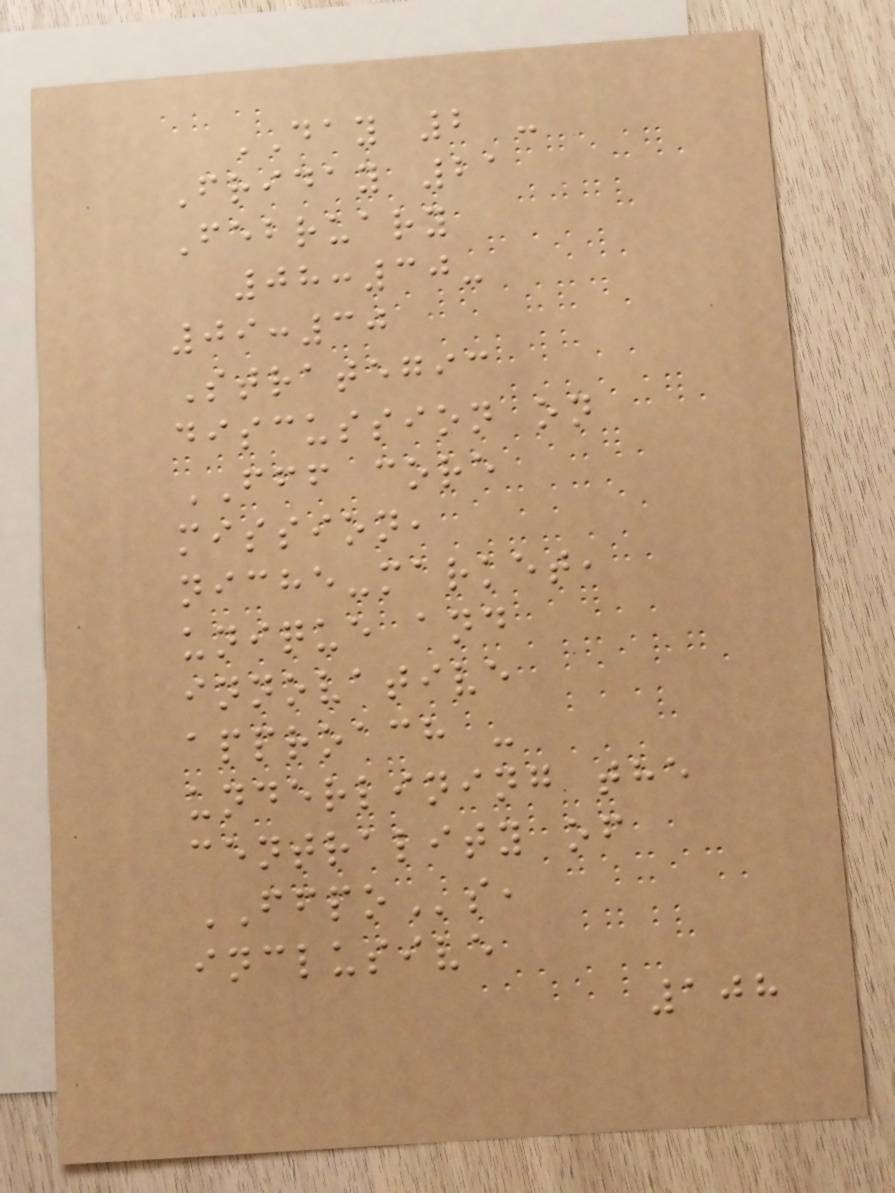DAY 2 -
Friday 21
February
08:30-
09:30
Strategic
discussion on
FFF core
mission,
niche-market,
unique and
innovative
approach -
underlining the
centrality of
FFPOs,
inclusive
108
